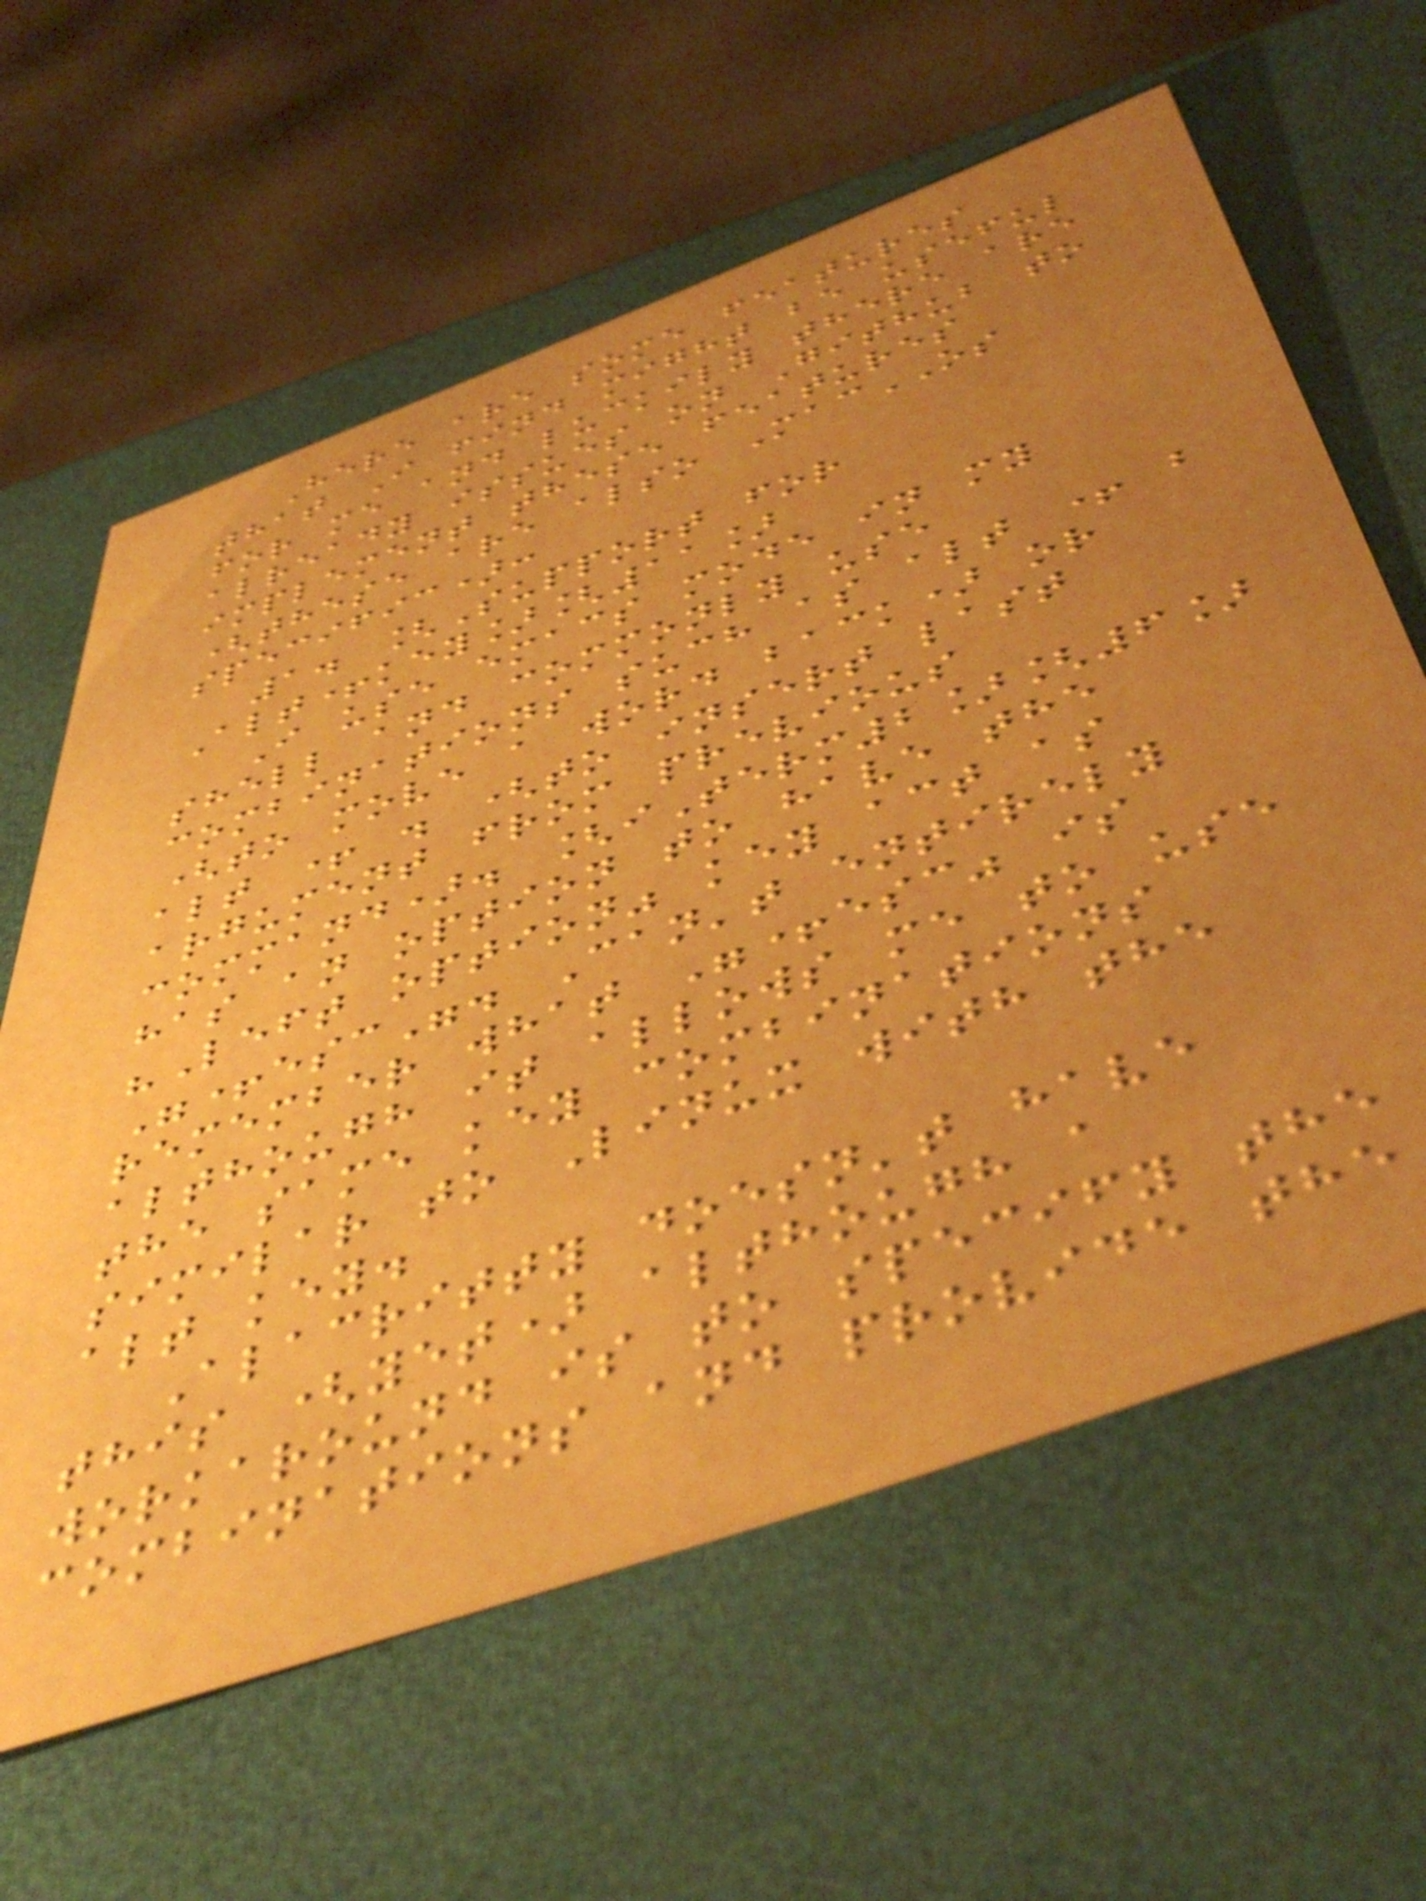Here are some features
that I find might be useful
for me and luckily there are
already issues on Github to
implement these features
(these are also MacOS
specific):
1. [Support for
Alt+key][11]
I use emacs mode in my
shell and commonly use
combinations such as alt + b
(to move a word back) or
alt + . (to insert last
argument from previous
command). [iTerm2][6]
has an option to have the
"Left option" key act as
"+esc". Can't entirely
remember what "+esc" is
although it allows me to use
the same key combinations
similar to Linux with the
alt key.
Alacritty doesn't have
this (yet) although a
workaround is to specify the
combinations and provide the
